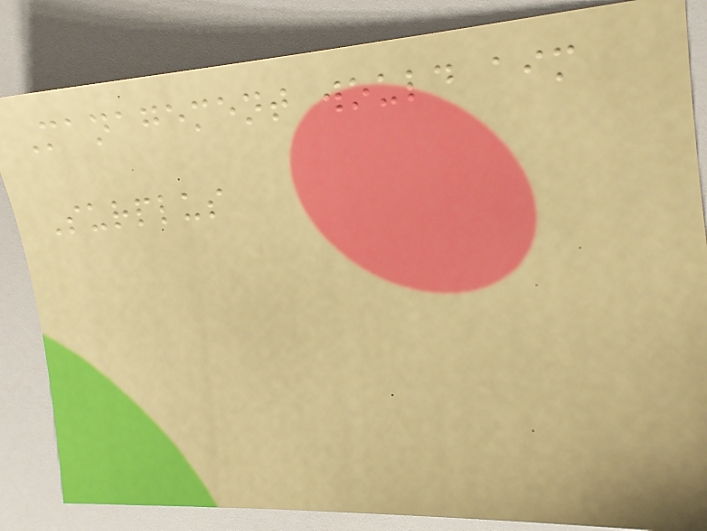Management would aim
Surplus
